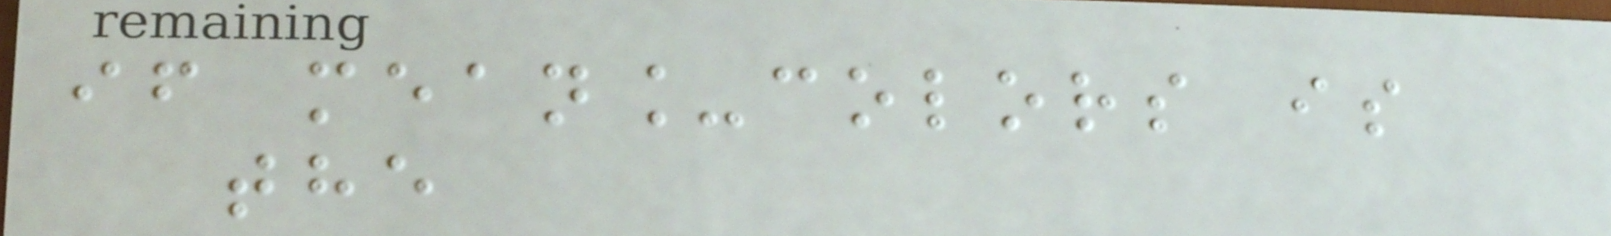if mean_colors is
the
